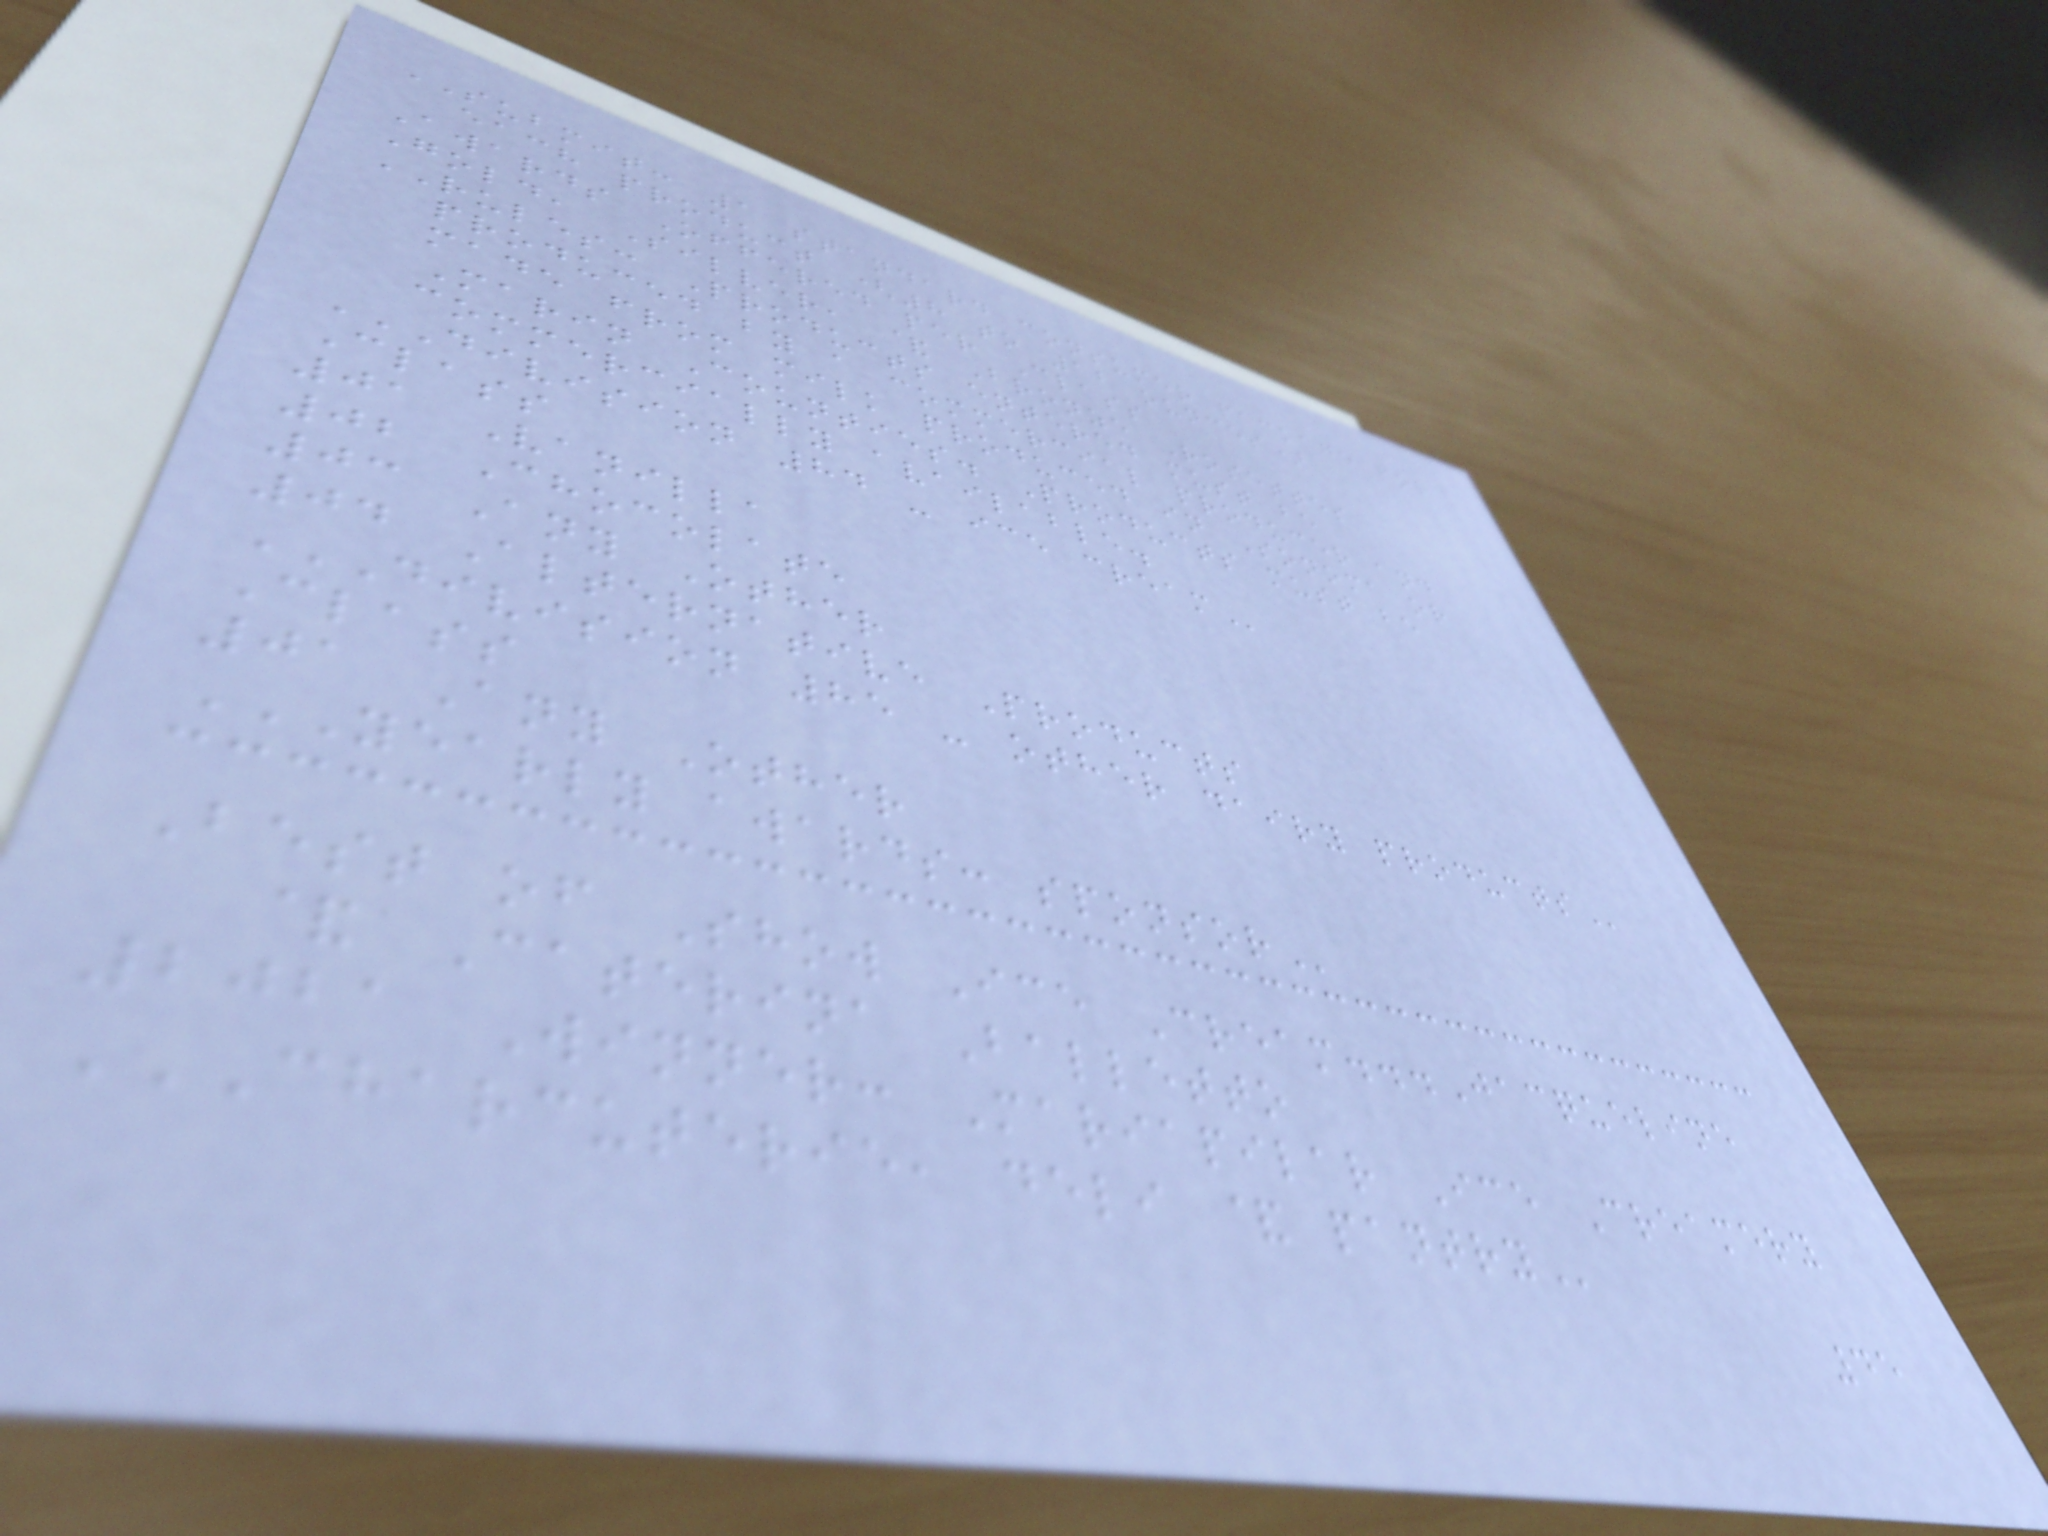SUBMIT: 1 standard consumer package for
each product (8 to 12 ounces)
Awards Offered per Class
Gold, Silver, & Bronze Rosettes
RULES: Products entered must be
produced by a commercial producer and
made from milk produced in Sonoma or
Marin Counties. Products must be
commercially available.
DIVISION 84 - ICE CREAM
Class
01 Vanilla
02 Chocolate
03 Any Other
04 Alternative Products
DIVISION 85 - OTHER DAIRY PRODUCTS
Class
01 Any Other
YEARLY AWARDS: SPONSOR
Best of Show Ice Cream...Jacqueline
& Caterina Balletto
2021 Winner: Mariapilar Ice Creamery
CHARCUTERIE, DELI & PANTRY
45
